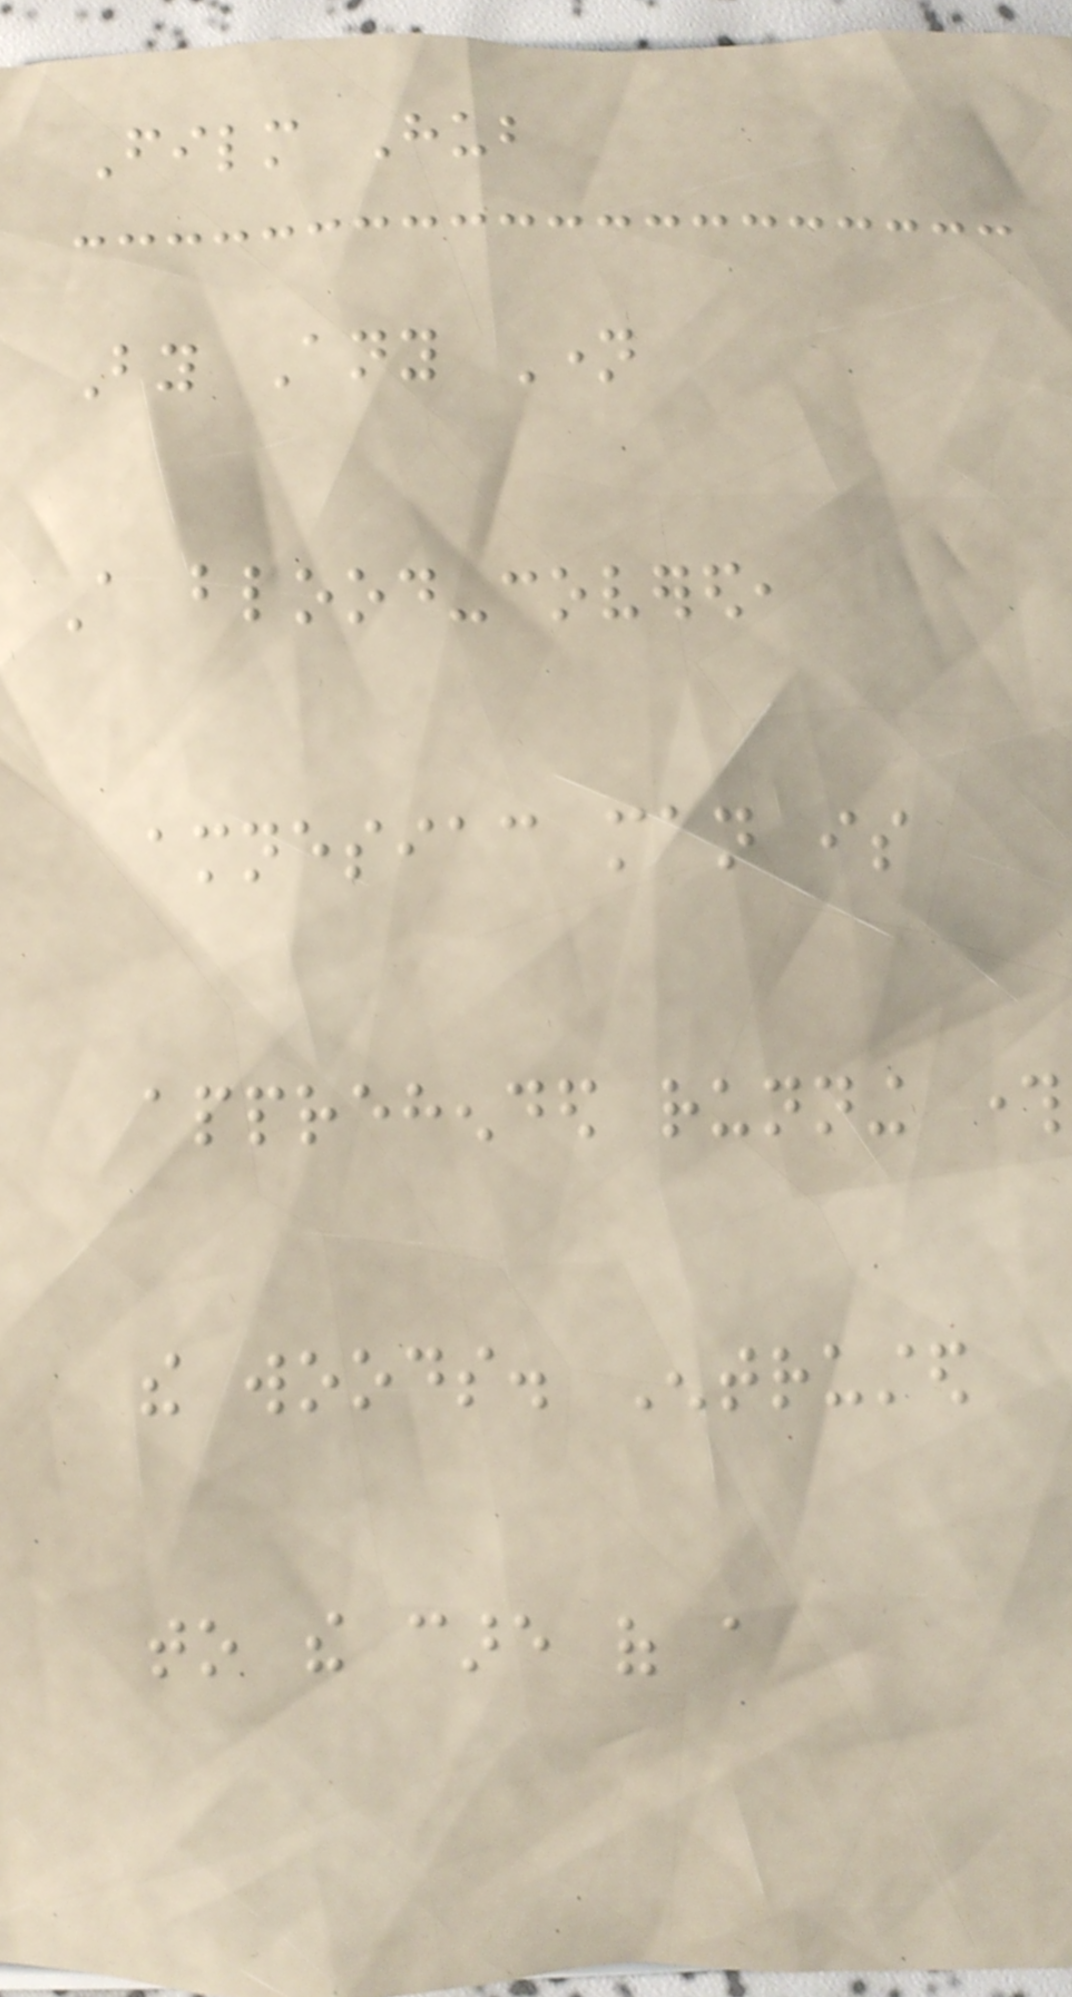Film Hub
By Any Name
A blood-covered,
amnesiac man is
apprehended running through
the woods. Entrusted
to the care of a
